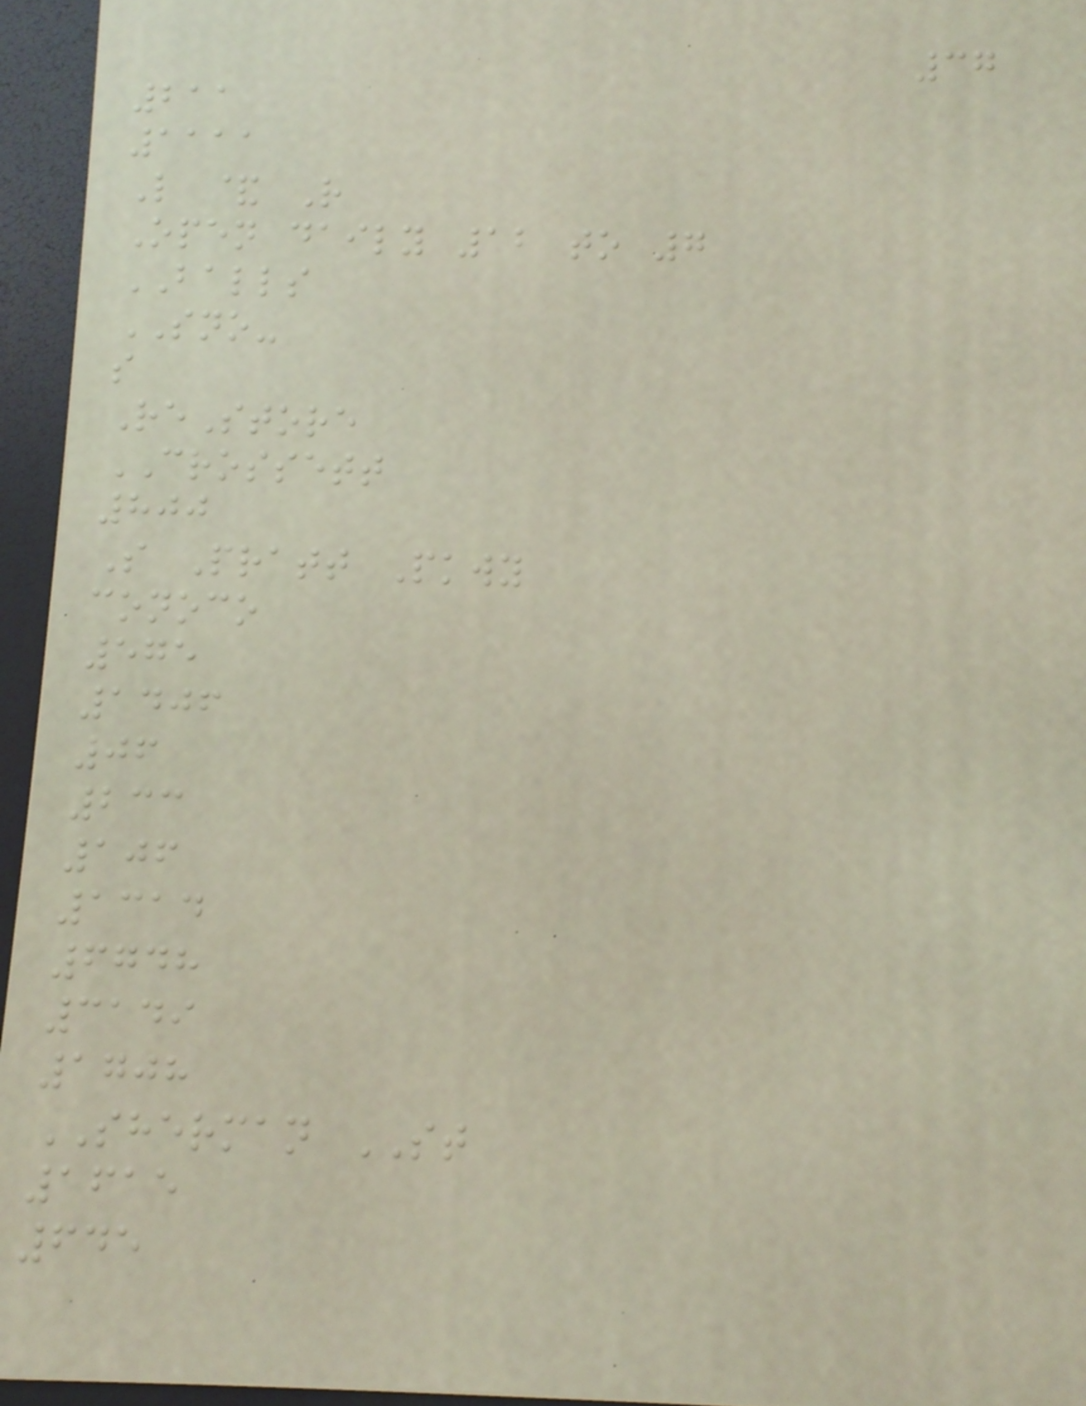37
211
1111
L & R
Open daily 12 to 7
BALLS
SNO-
s
ReStore
CROSSETT
800
S Pratt Pkwy
conoco
575
1406
06
233
106
1314
6748
3149
1708
SHERMAN ST
1615
645
